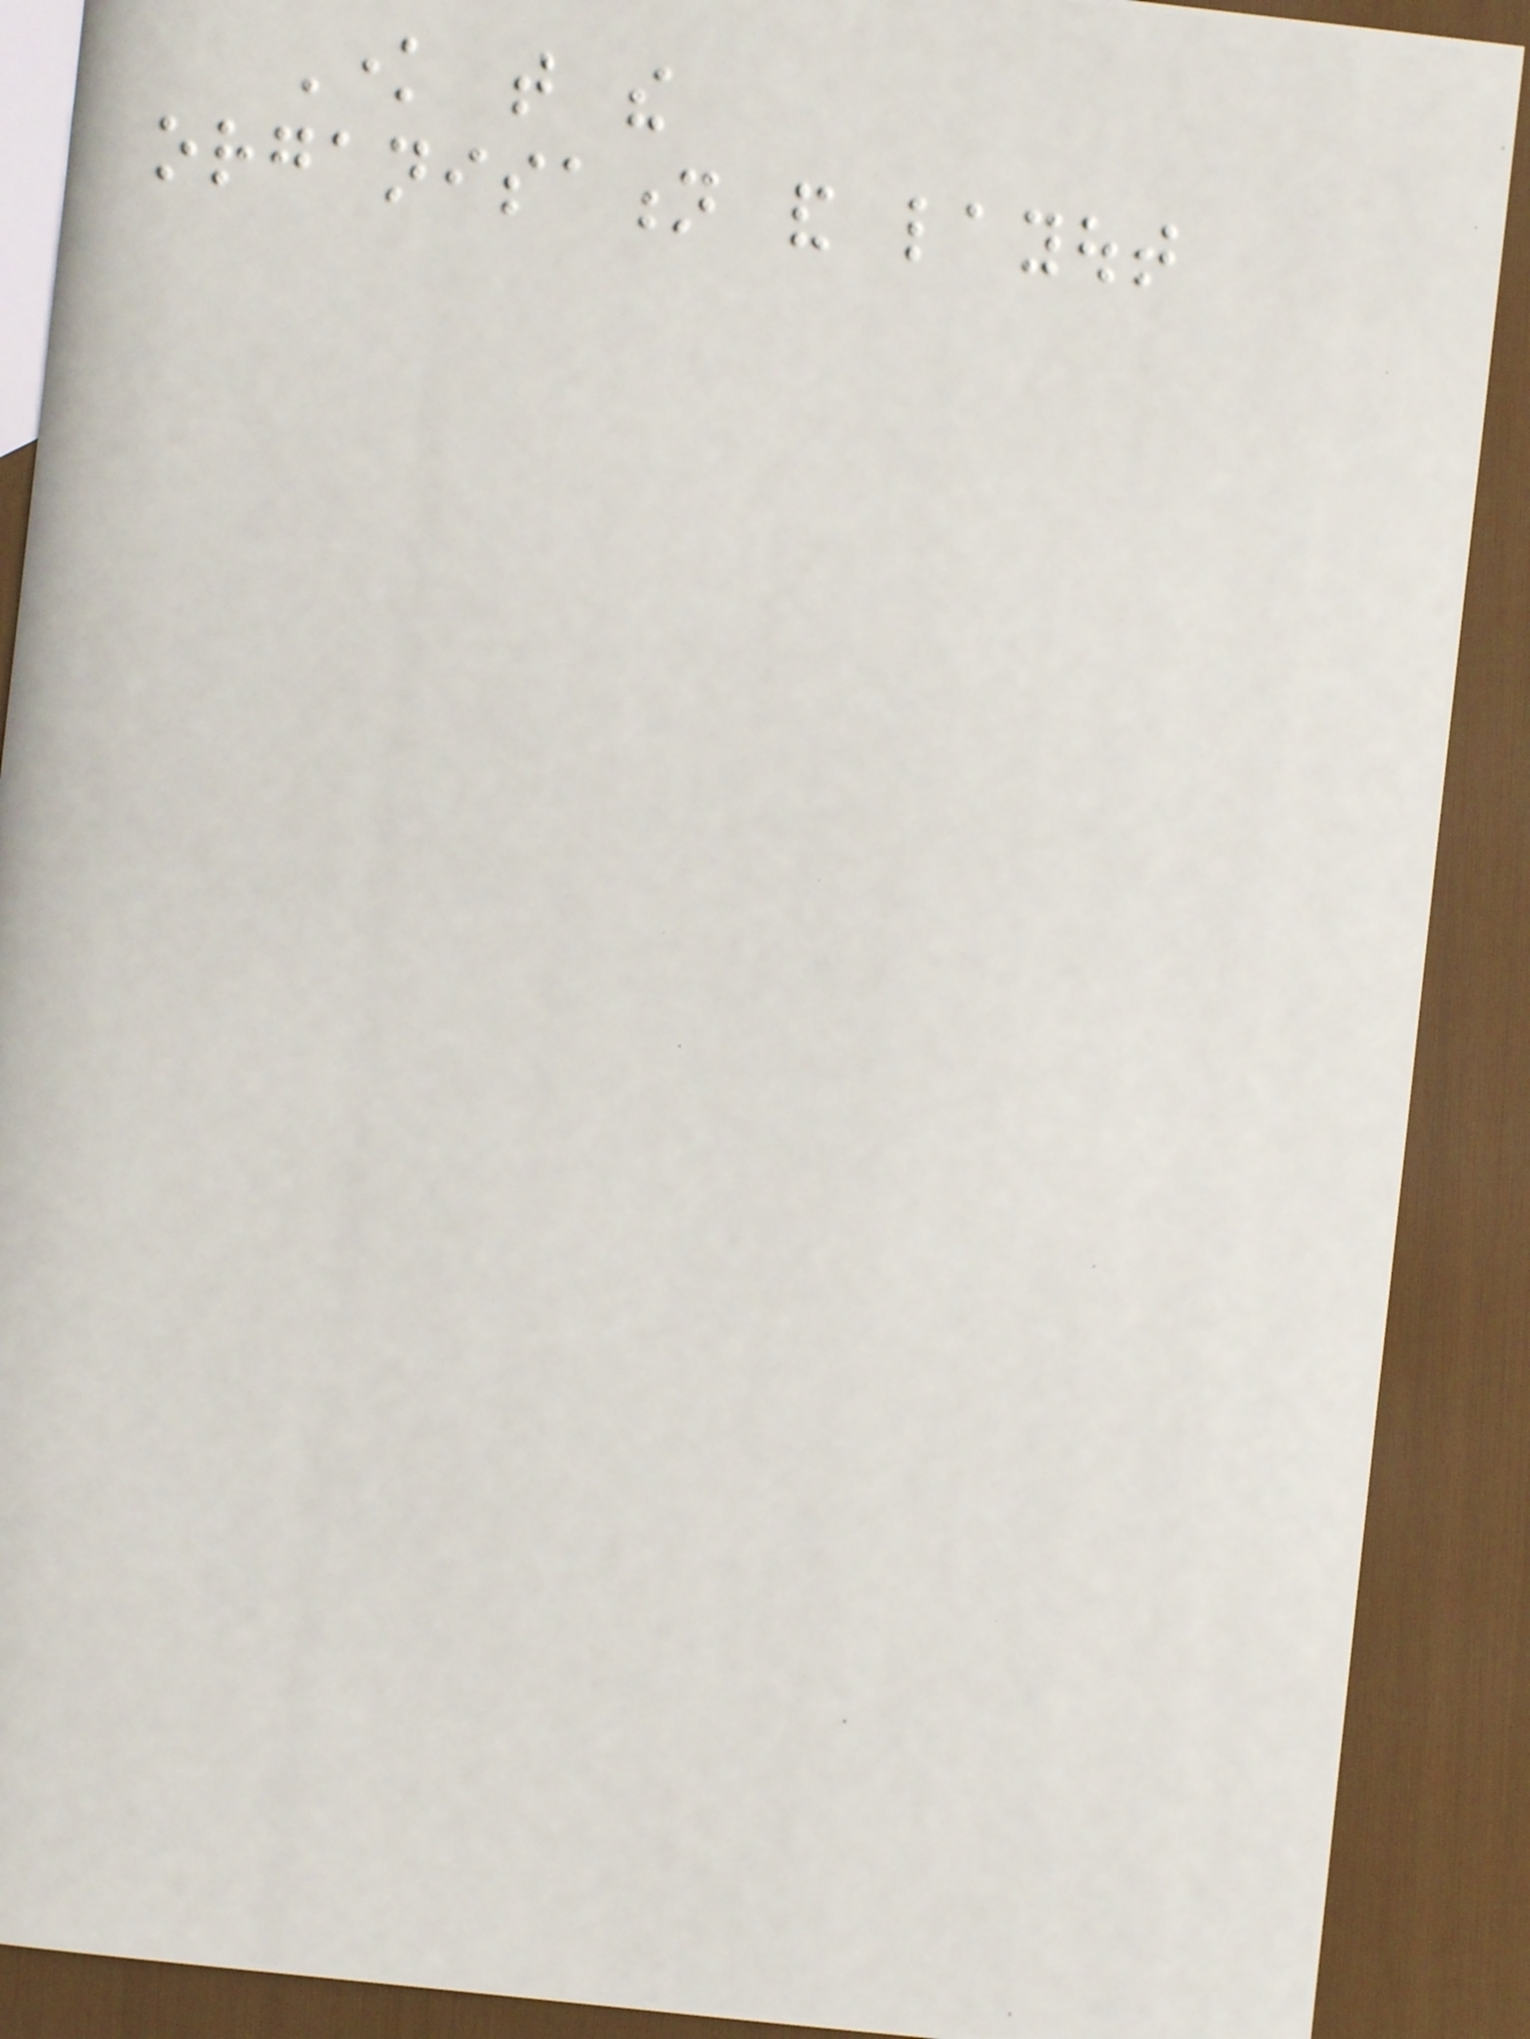Know that the
organisation and layout
